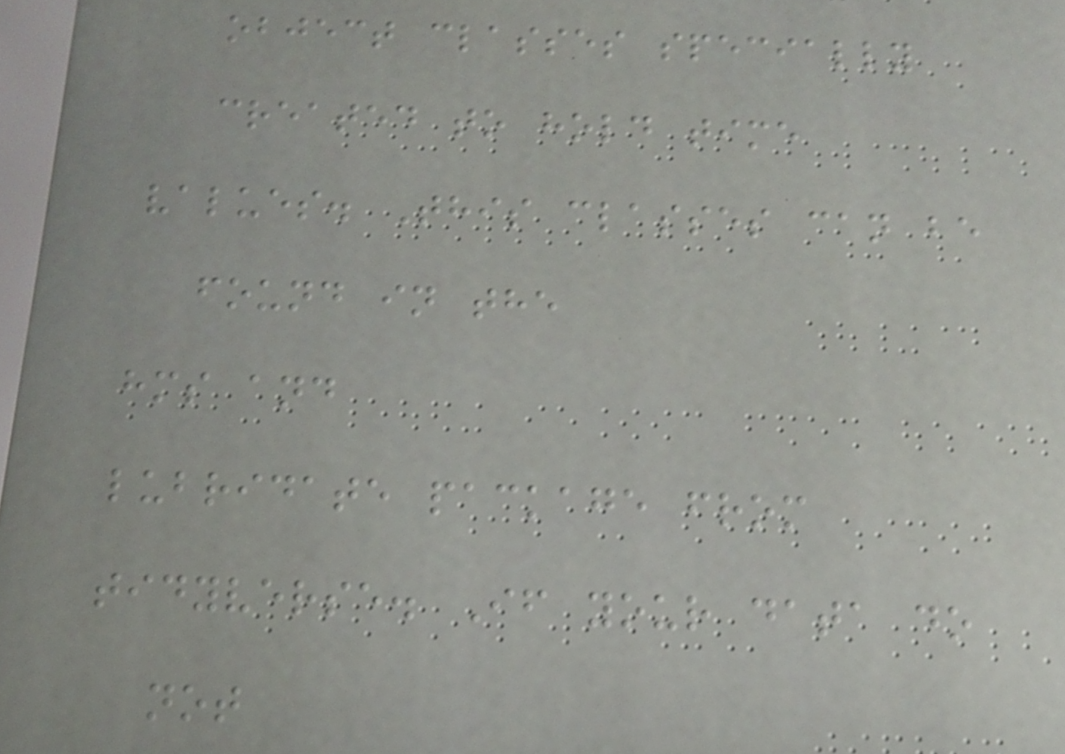object classes specially
created to hold time
values. This classes can be
found in the
hms and
lubridate package from
tidyverse. If your data do
not
